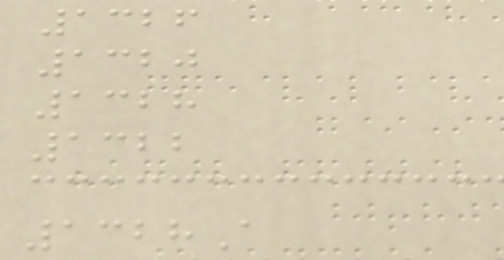1326
1320
1328
1322
1328A
